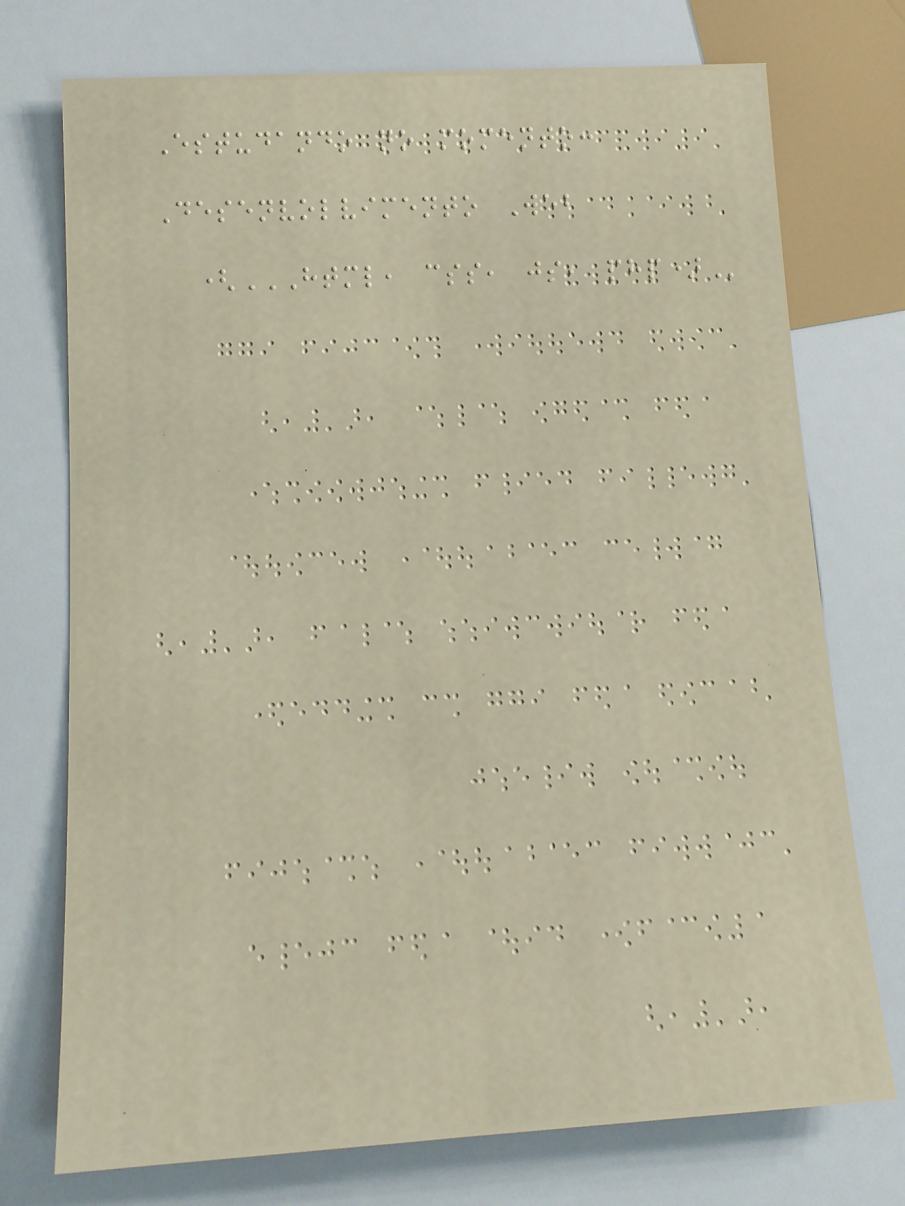Estudando no momento:
Desenvolvimento Web
(HTML, CSS, JS, PHP)
